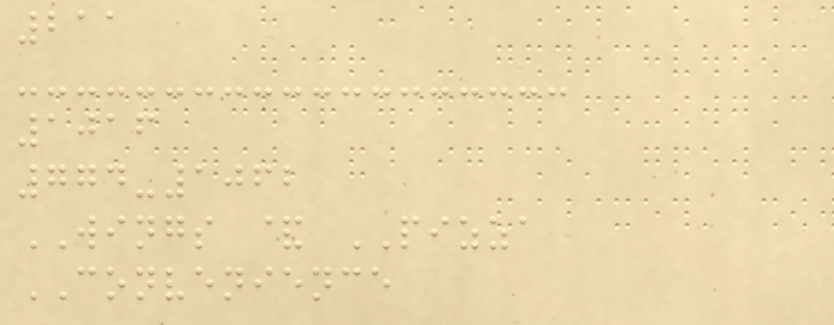211
1016
774-1062
WINGS & PIZZA
CONVENIENCE
